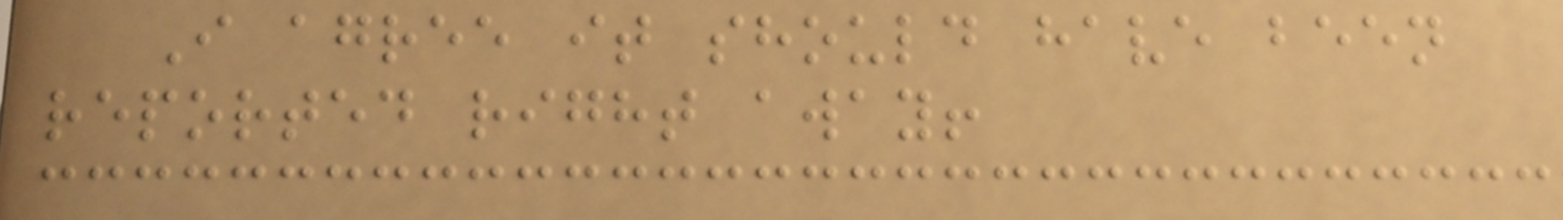I agree it should have been
reported right away!
